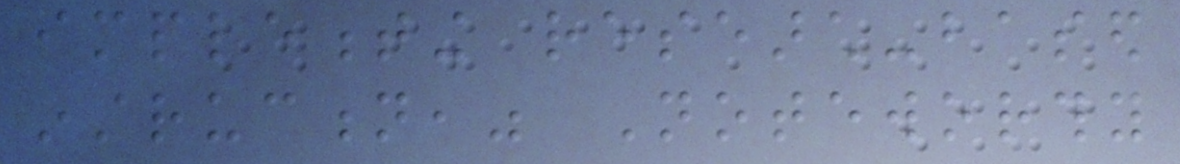implementing research-based
instruction," Noteworthy
